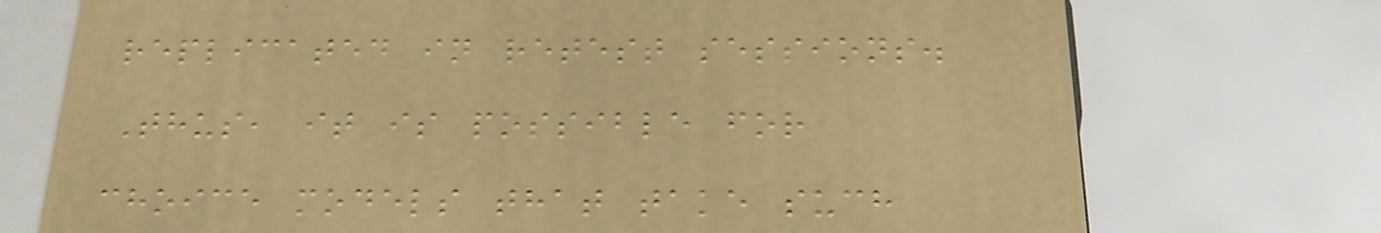replicated in retest sessions.
Thus, it is possible for
choice models that take such
